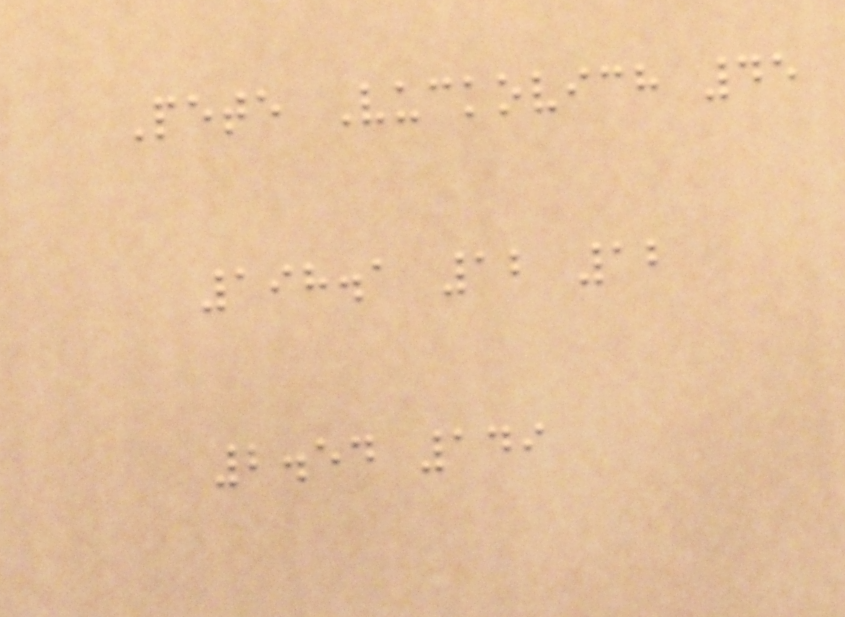Pete Vuckovich 45
198.1 12 12
2.54 149
